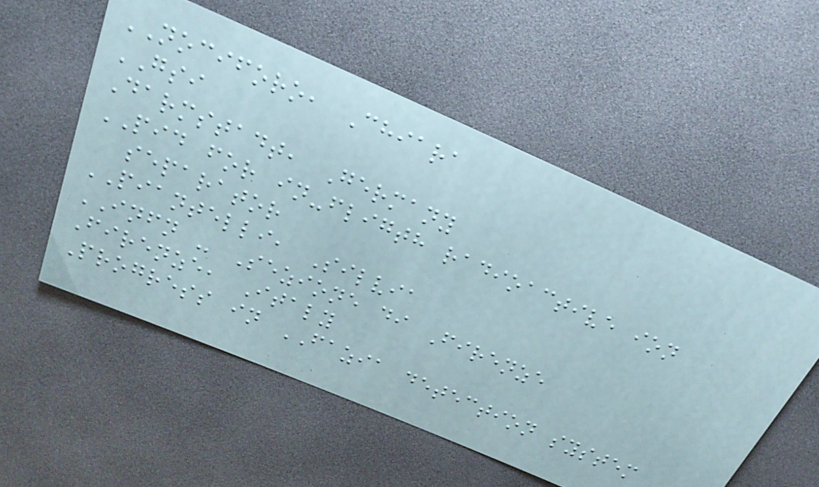NOCIFORO, Chiara
GSI
Darmstadt, Germany
PID for in-fligth radioactive ion
separator
PIANTELLI, Silvia
INFN - Sezione di Firenze
Firenze, Italy
Progress in FAZIA detection system
